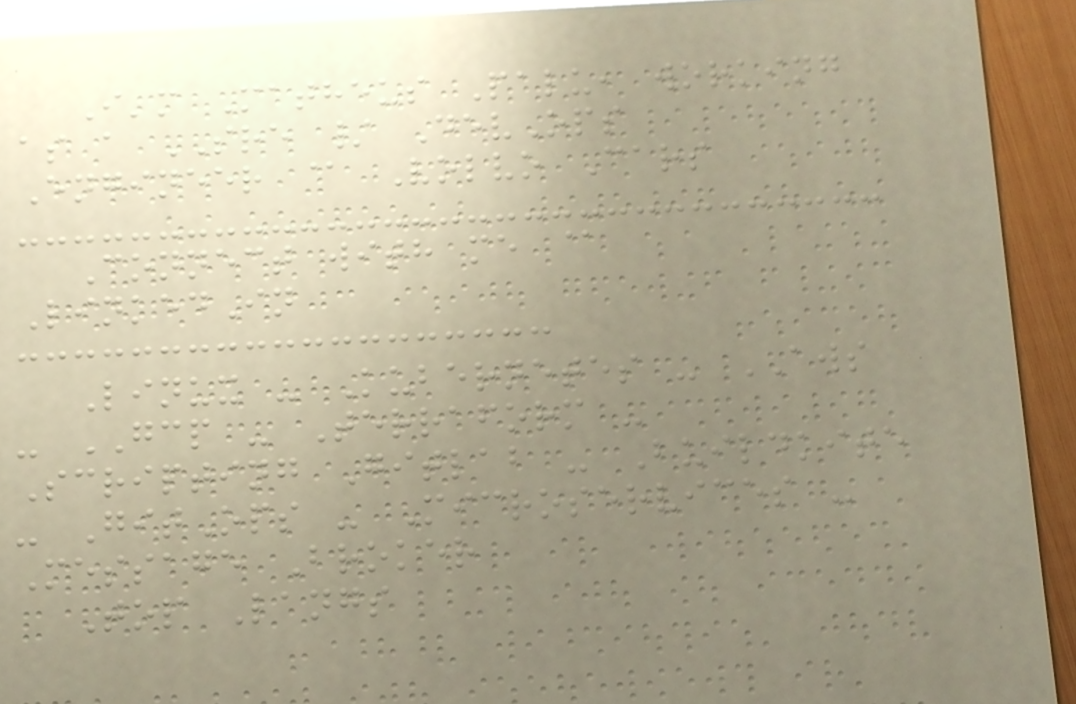I'm Matheus Palu, working
as a SRE / DevOps
Engineer @ Volvo Cars
Connect with me @
LinkedIn
Linux - Kubernetes - AWS
- GCP - Terraform -
Scripting Gitlab - Buildkite
- GitOps - Microservices -
Message Broker
Top Langs
